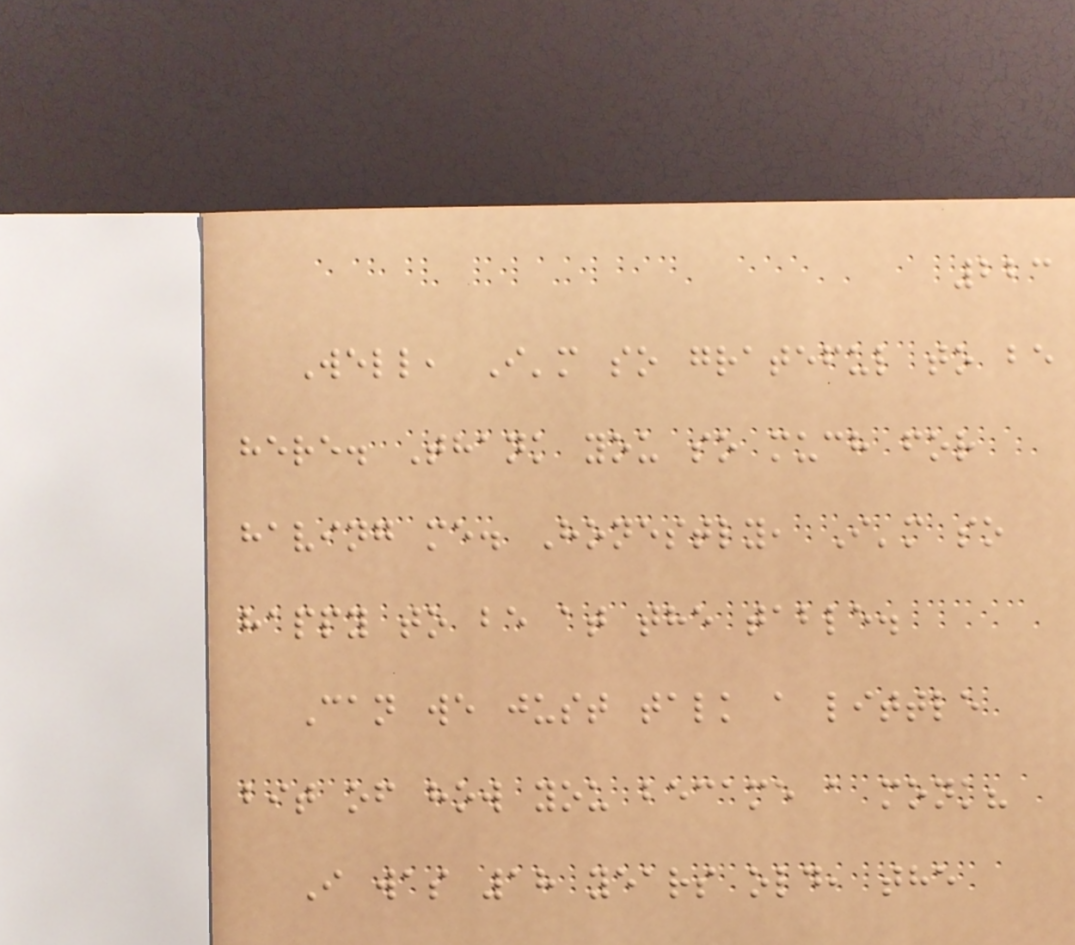223
Well, I'm so grateful to be
here. Thank you so much for
having me. Honestly, I'm so
happy to be at the table.
Can we just talk a little
bit of how you became a monk?
I was 18 years old, the
